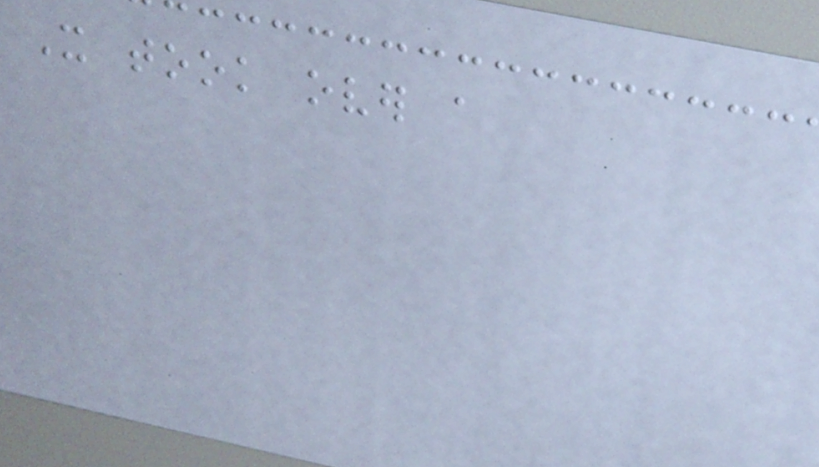It took over a
